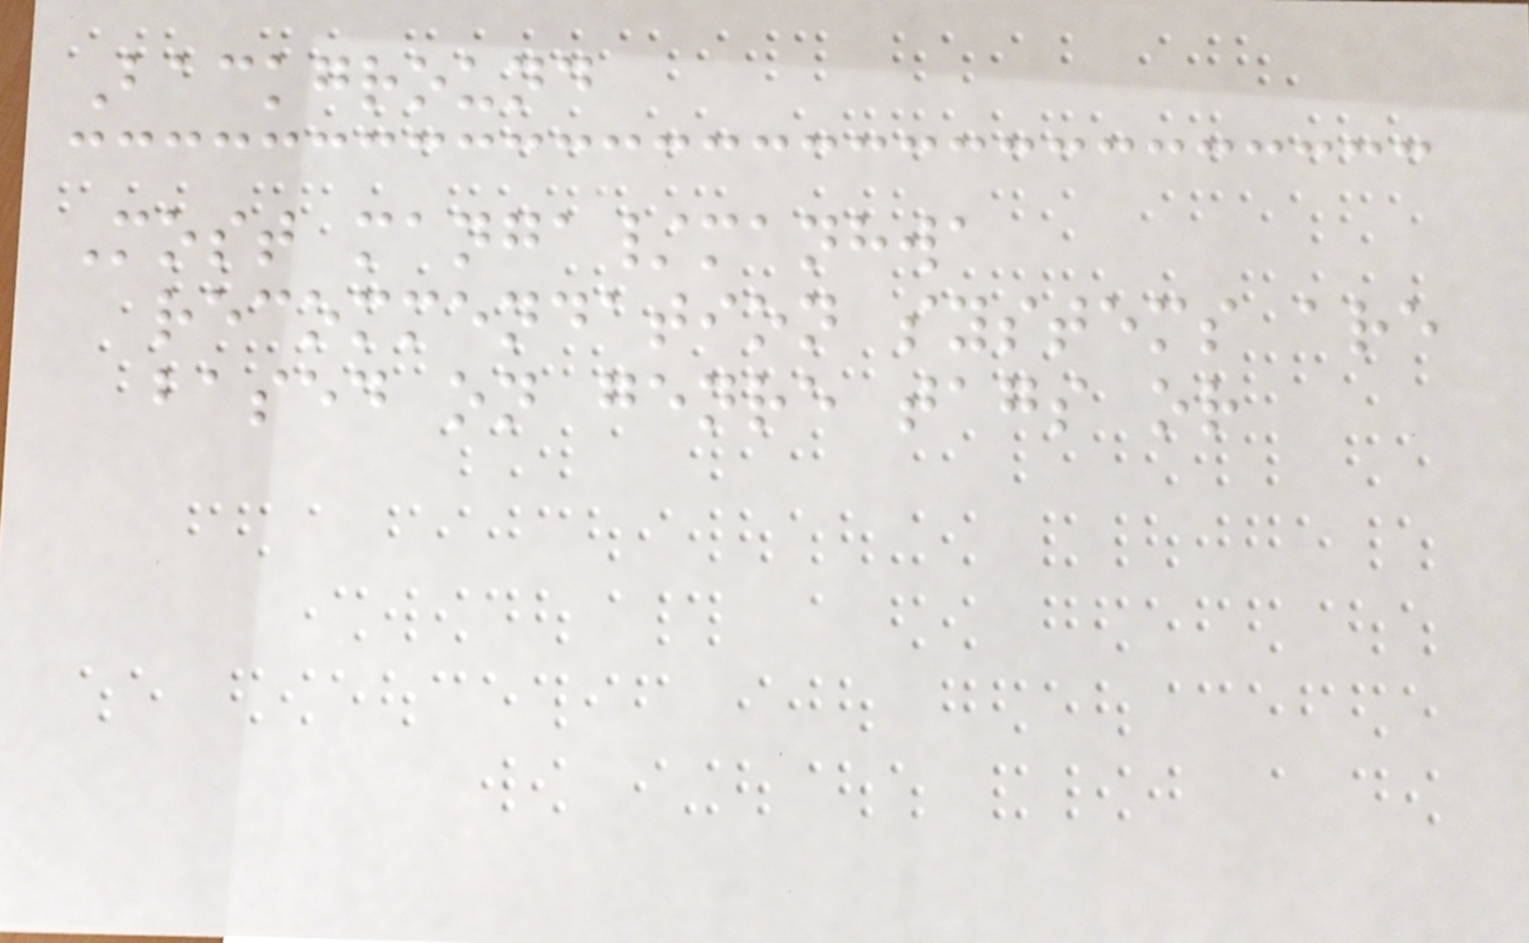Background
Most manga/manhwa
recommendation systems are
based on genre tags or
